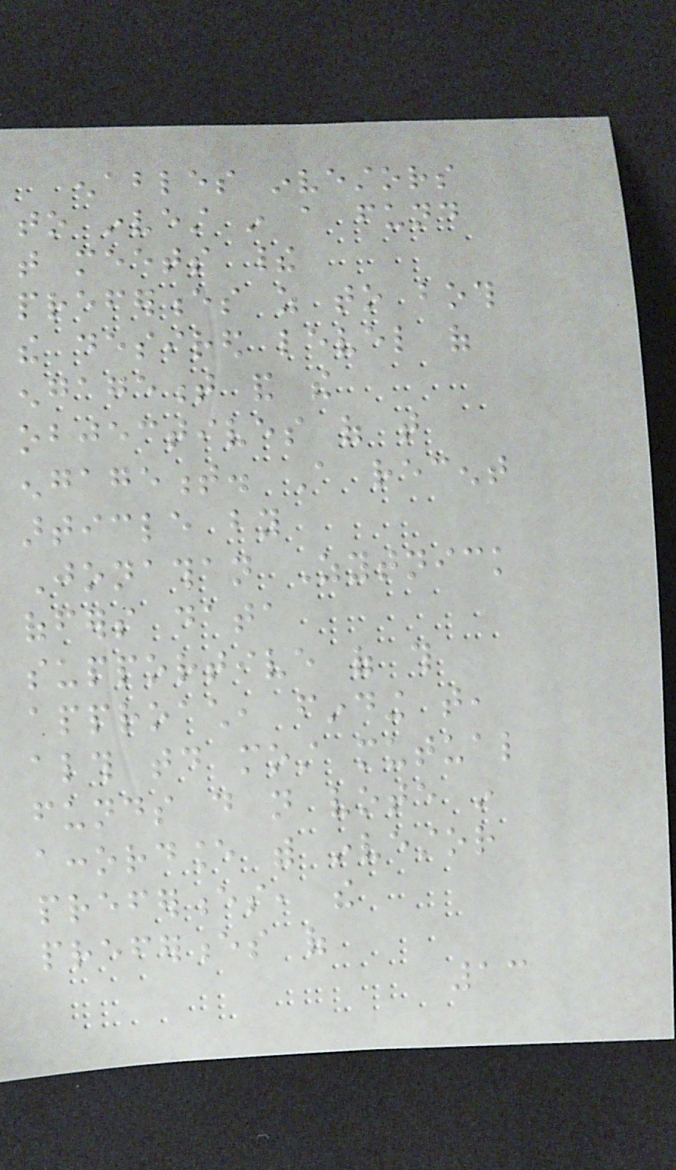enables investors
to invest in a fund
that meets their
preferences as to both
the desired level of
engagement and the
objectives of that
engagement. A recent
article by
Jonathan Zytnick
offers data
supportive of this
approach, finding that,
although today most mutual
funds do not vote in
accordance with investor
preferences, the
preferences of
13
